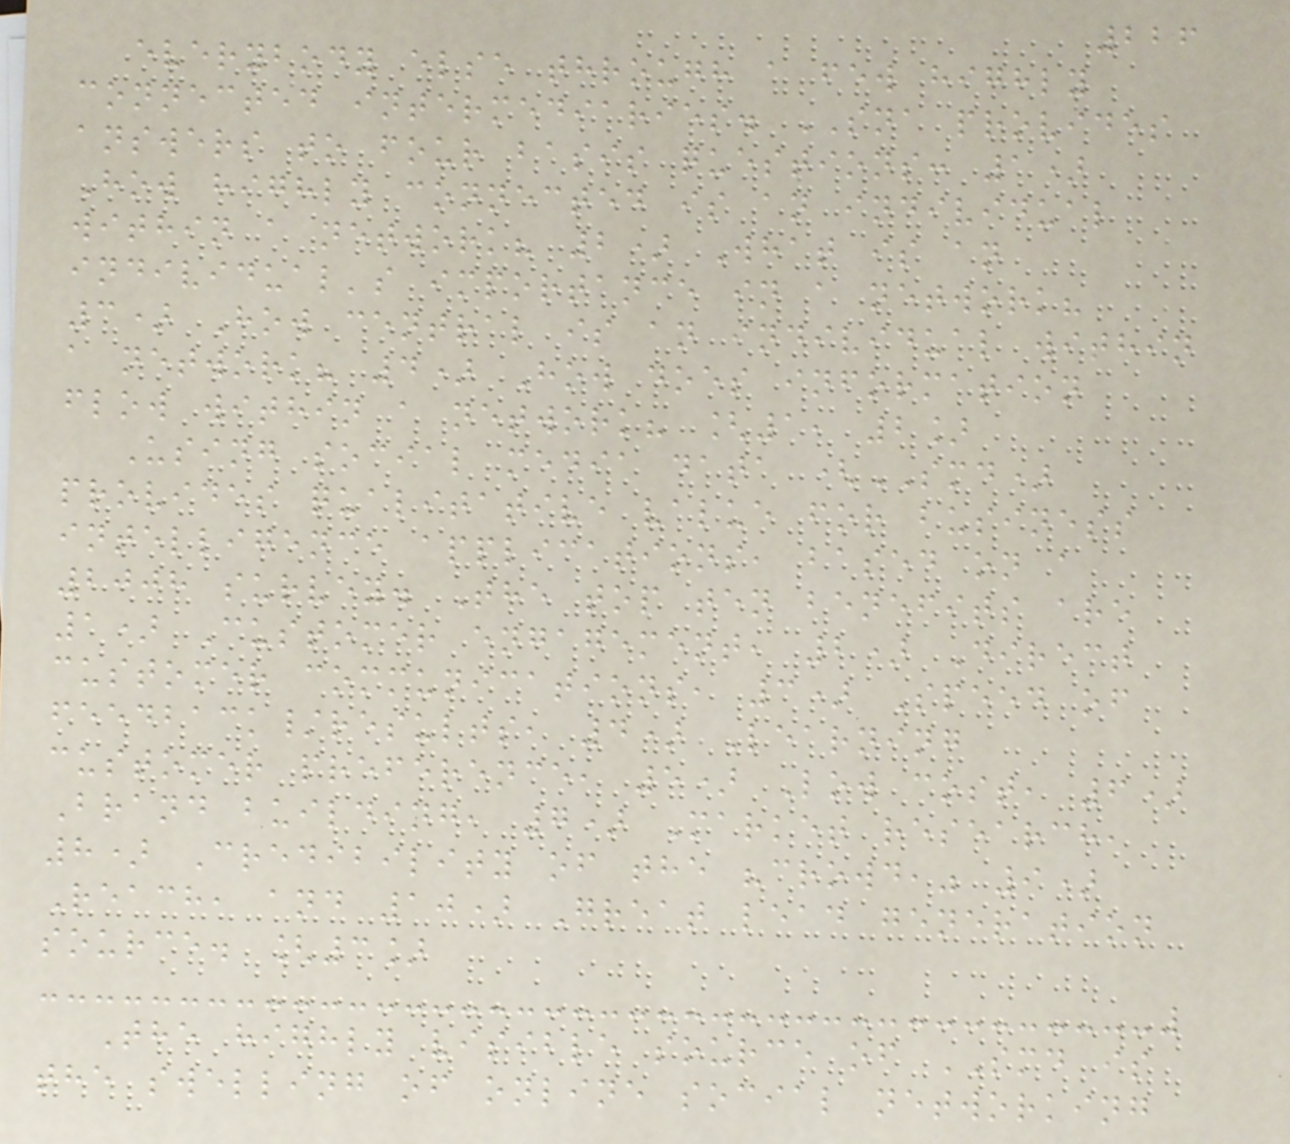226
everybody else through a few highly
connected intermediaries. SNA provides
answers to four basis questions: 1)
How highly connected is an individual
within a network? 2) What is an
individual's importance in a network?
3) How central is an individual within
a network? 4) How does information
flow within a network? [1, 2]
Using social media data (SMD)
provides qualitative value for business
intelligence applications, based on a
2008 survey. The top ten benefits are
1) Customer engagement, 2) Direct
customer communications, 3) Speed of
feedback/results, 4) Learning
customer preference, 5) Low cost, 6)
Brand building, 7) Market research,
8) Credibility of the "crowd," 9)
Reach, and 10) Great lead generation
source. [3]
The highly visible source of SMD is
the swelling of online social networking
